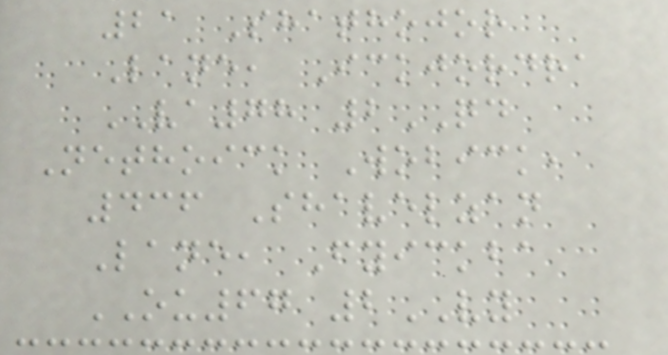21 Shathojor
Lane, Ickjordra
VA78 2QD
Nethoick Wobick,
436 Shavelzan
Lane, Fyickba
OU67 2VY
